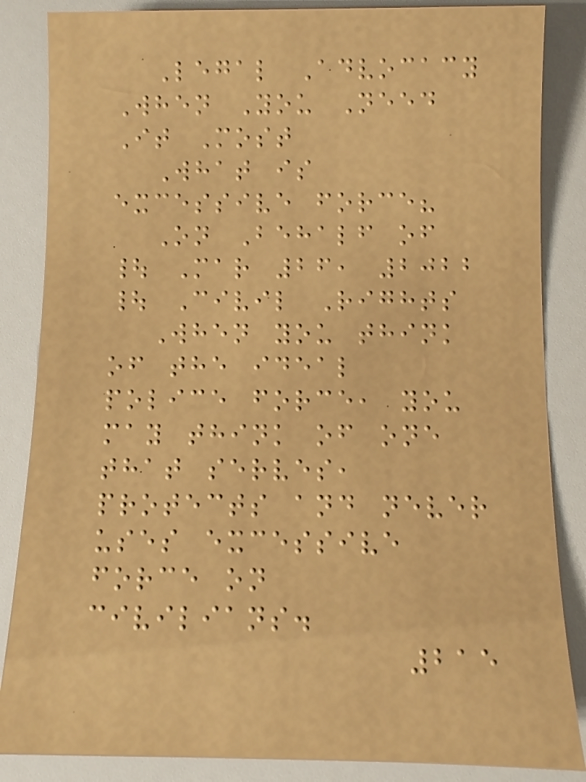Legal Advocacy
When You Need
It Most
What is
excessive force?
On Behalf of
| Mar 26, 2022
| Civil Rights
When you think
of the ideal
police force, you
may think of one
that serves,
protects and never
uses excessive
force on
civilians.
215
